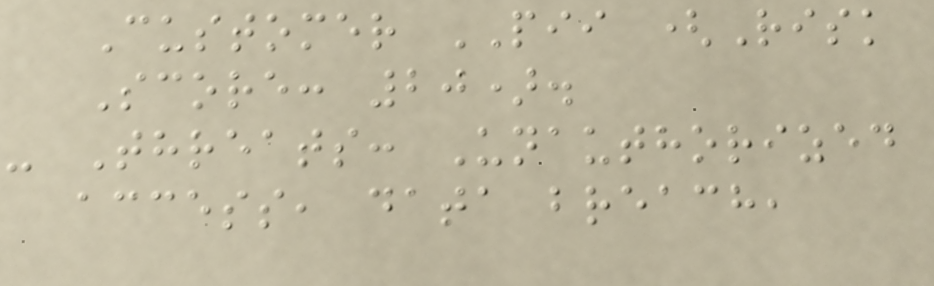Customer PII (Risk
Score: 20).
- Threats: Unauthorized
access, data breach,
